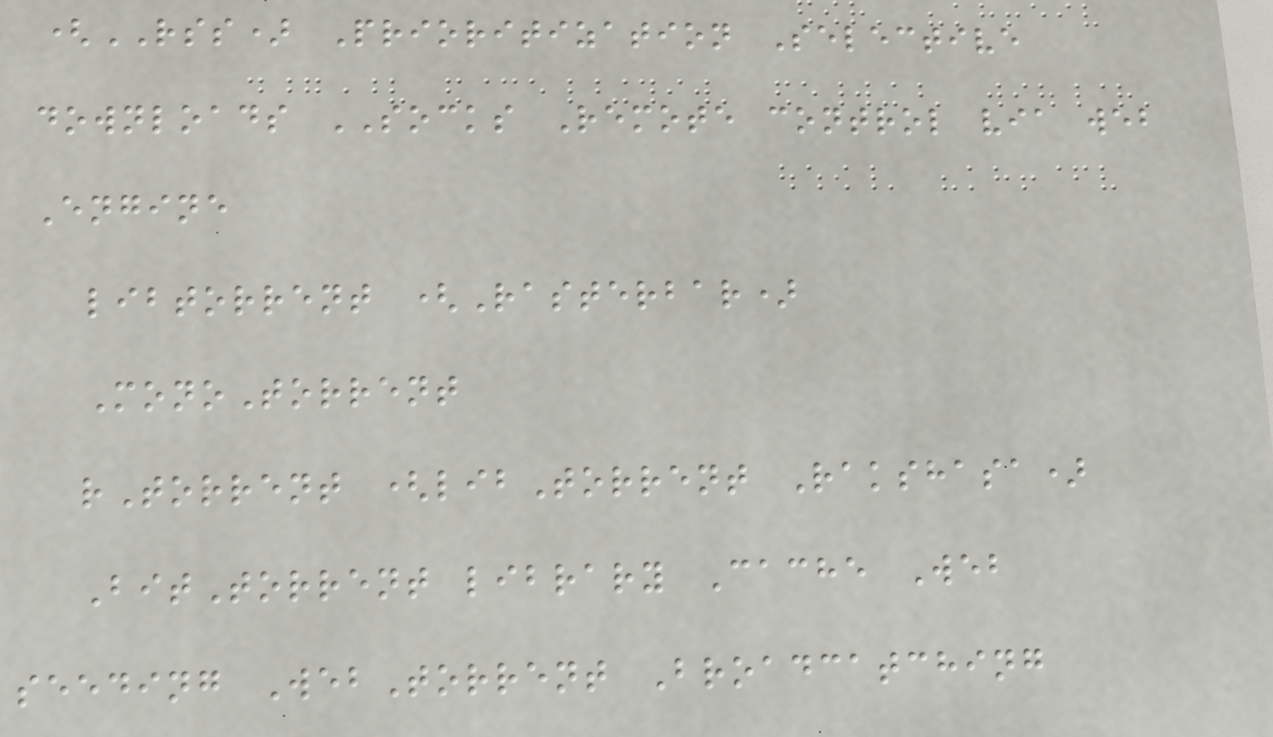(RSS) Prioritization Selective
downloads SOCKS Remote control via web
Engine
libtorrent (Rasterbar)
MonoTorrent
rTorrent (libTorrent Rakshasa)
BitTorrent library Cache Web
seeding WebTorrent Broadcatching
